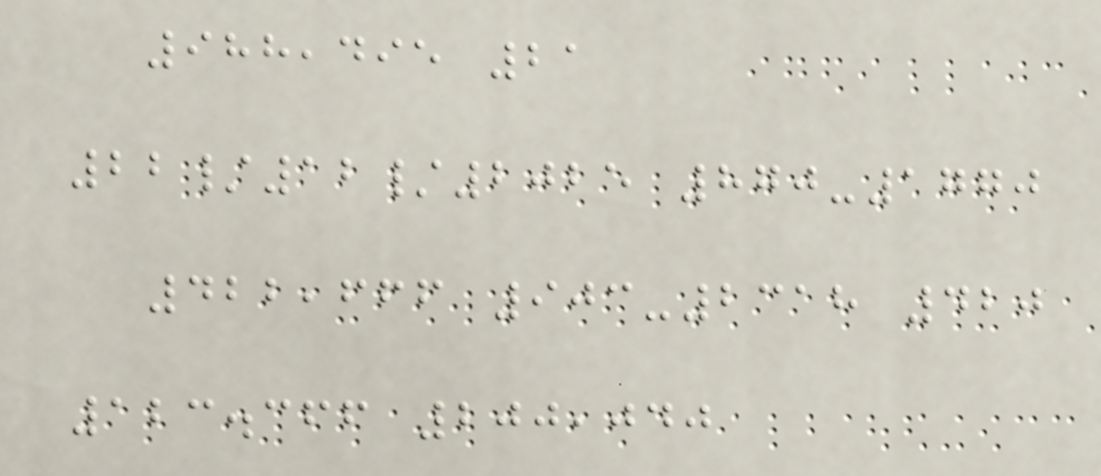988,495 21
22/12/2025 870-1770
422,666 903-2318 420
123.366 200,040
